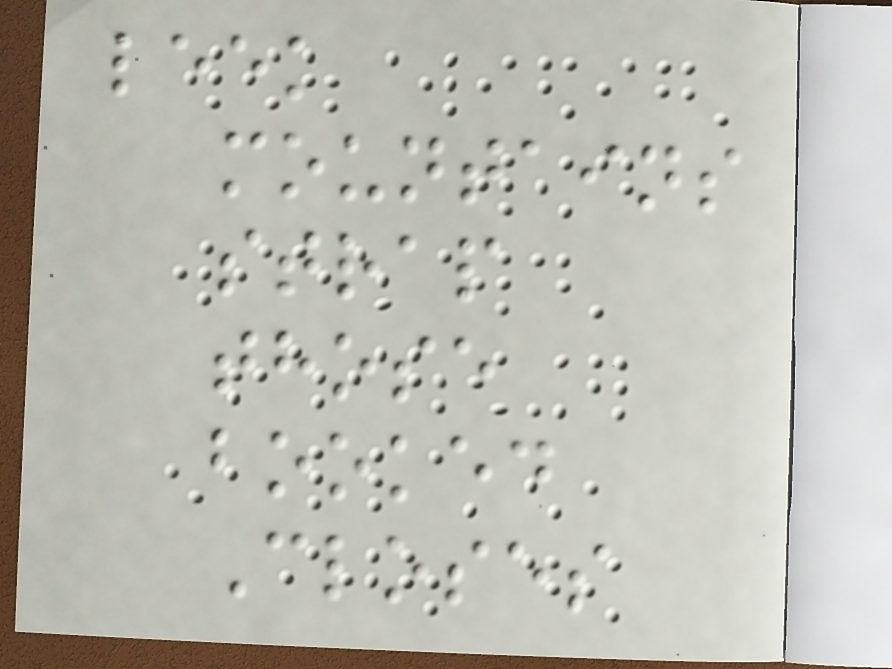leek
mountains
strap
those
booked
Closes
